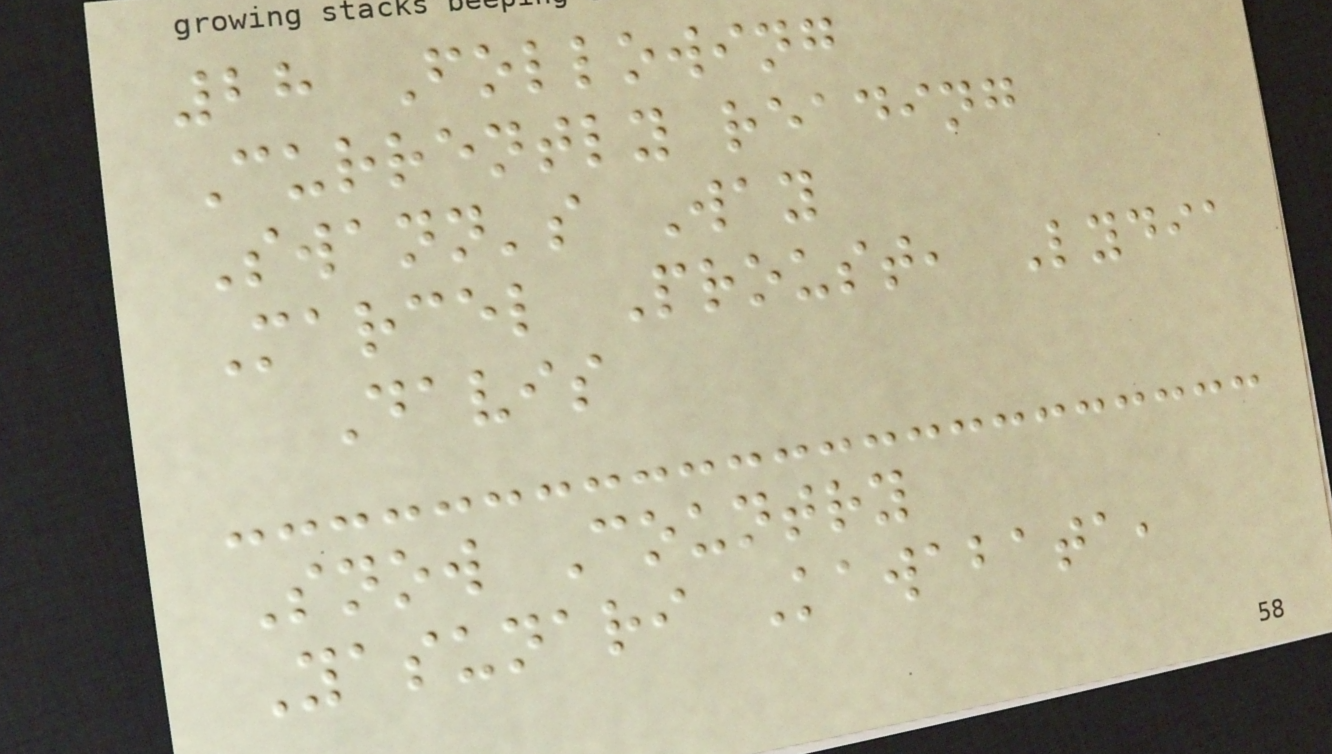28 Following
Currently reading
Swann's Way
Marcel Proust, Lydia
Davis
Snow Country
Yasunari Kawabata,
